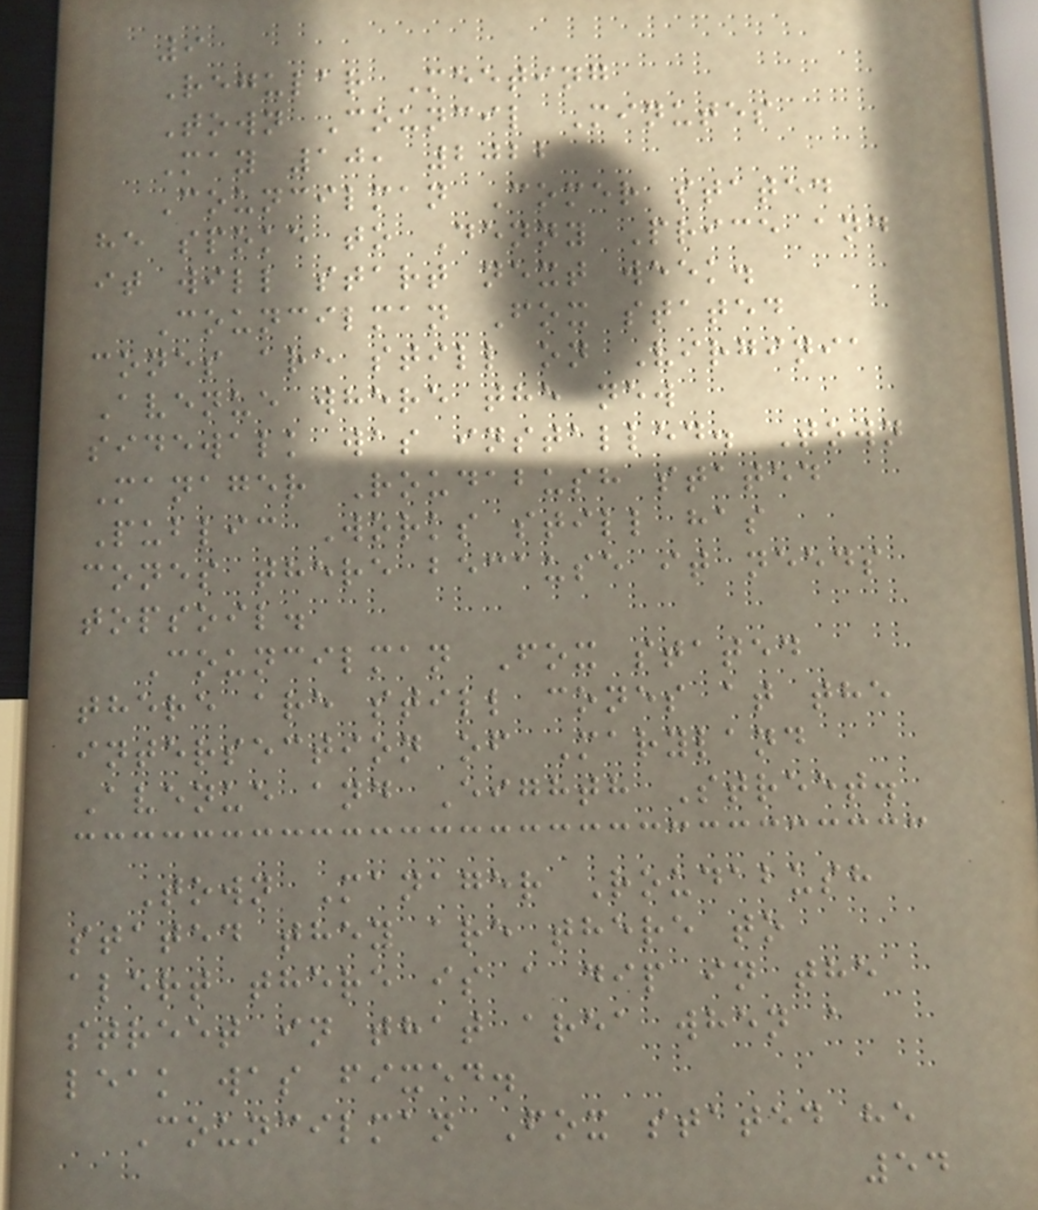9
Regular Meeting
Town Council Minutes
May 10, 2022
Councilman Comer stated
he spoke to Denny Price and
it will start next week.
Councilman Fox stated
cones are still on Virginia
Avenue where the new
sidewalk was installed. Town
Manager Roudabush stated
Public Works still has
cones there because it needs
topsoil.
Councilman Fox stated
there are still cones at the
intersection of Maryland
Avenue and Eighth Street.
Town Manager Roudabush
stated they are there to
alert there is a dip in the
street in that area when a
leak was fixed.
Councilman Fox stated he
54
